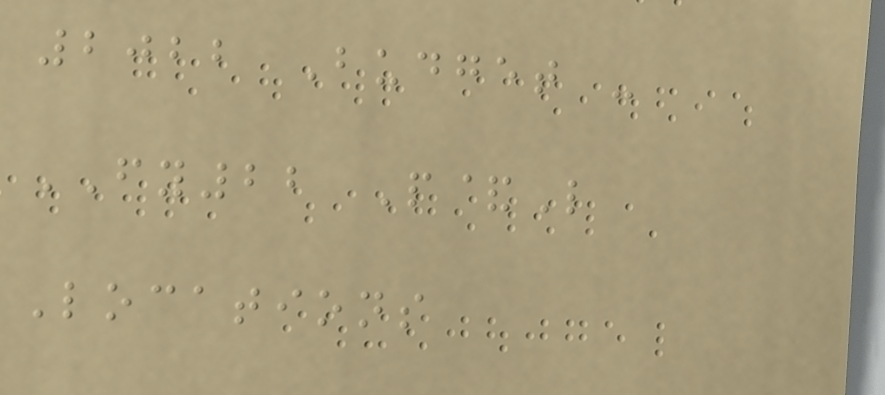2022 Budget -
FY22 P&L
Locations
